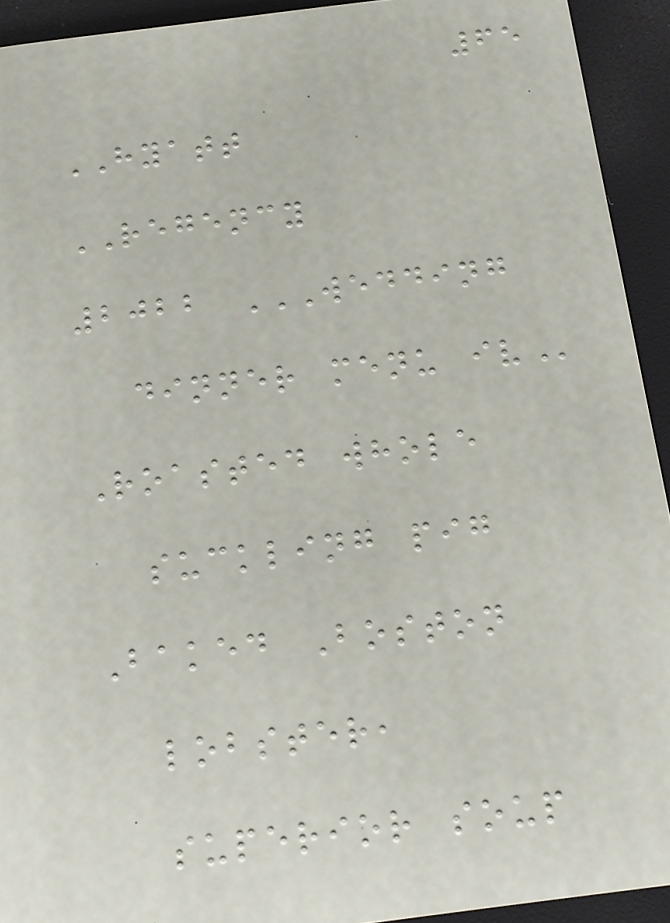65
HYATT
REGENCY
2022 WEDDING
DINNER MENU IV
Roasted whole
suckling pig
Baked Boston
lobster,
superior soup
